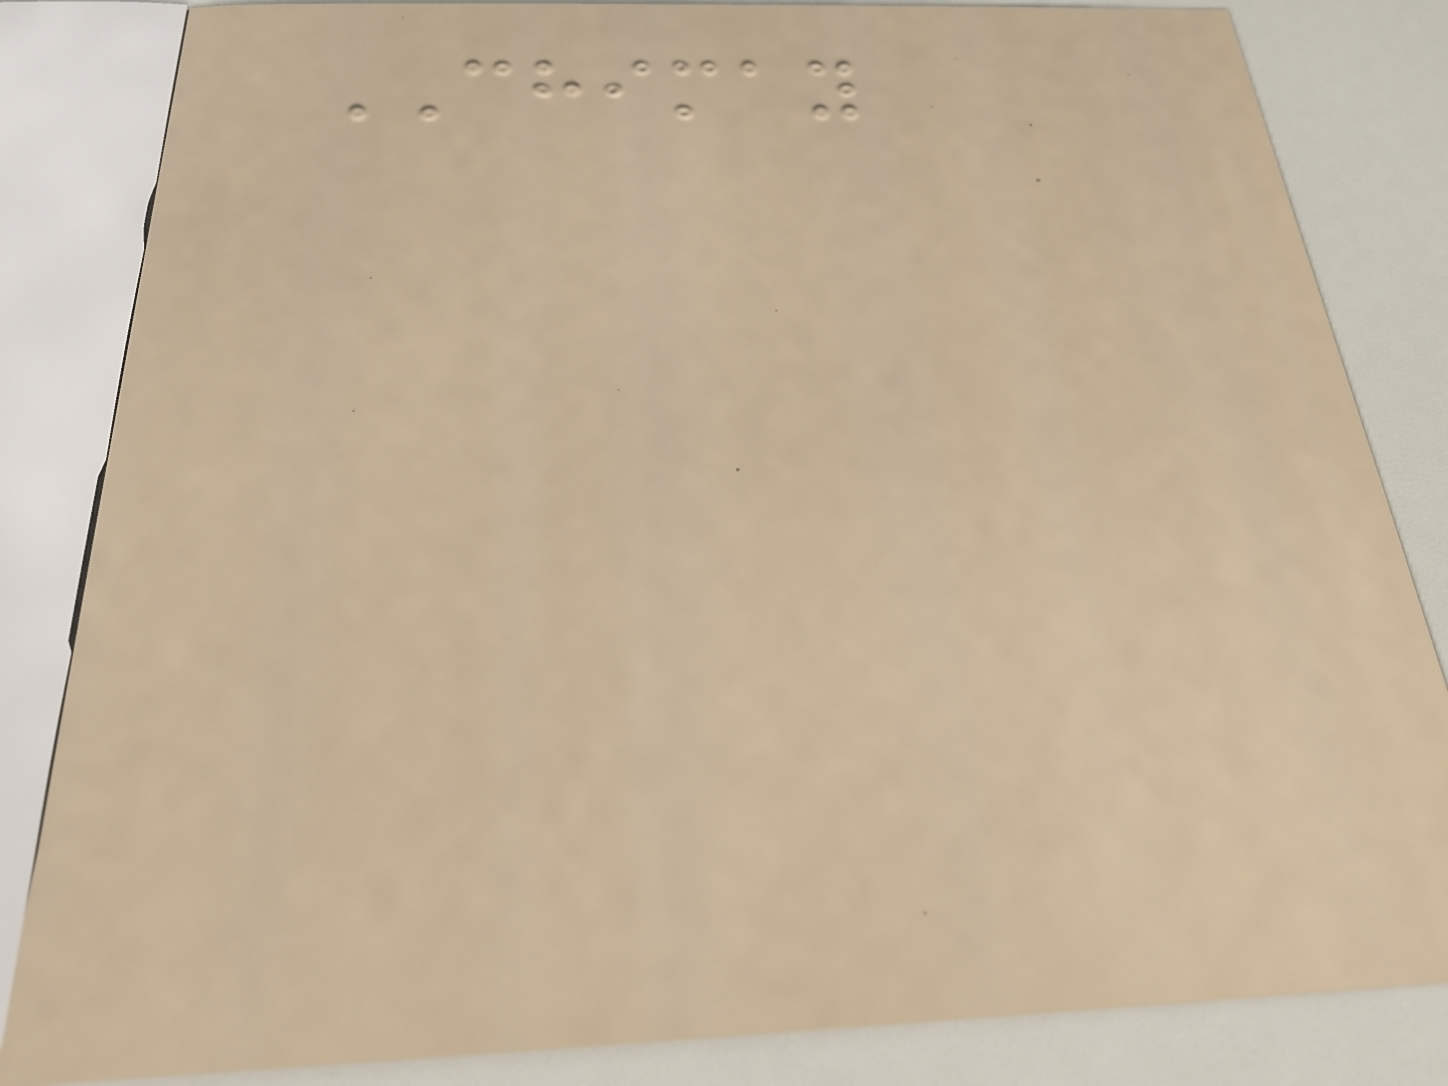CHIMAY
